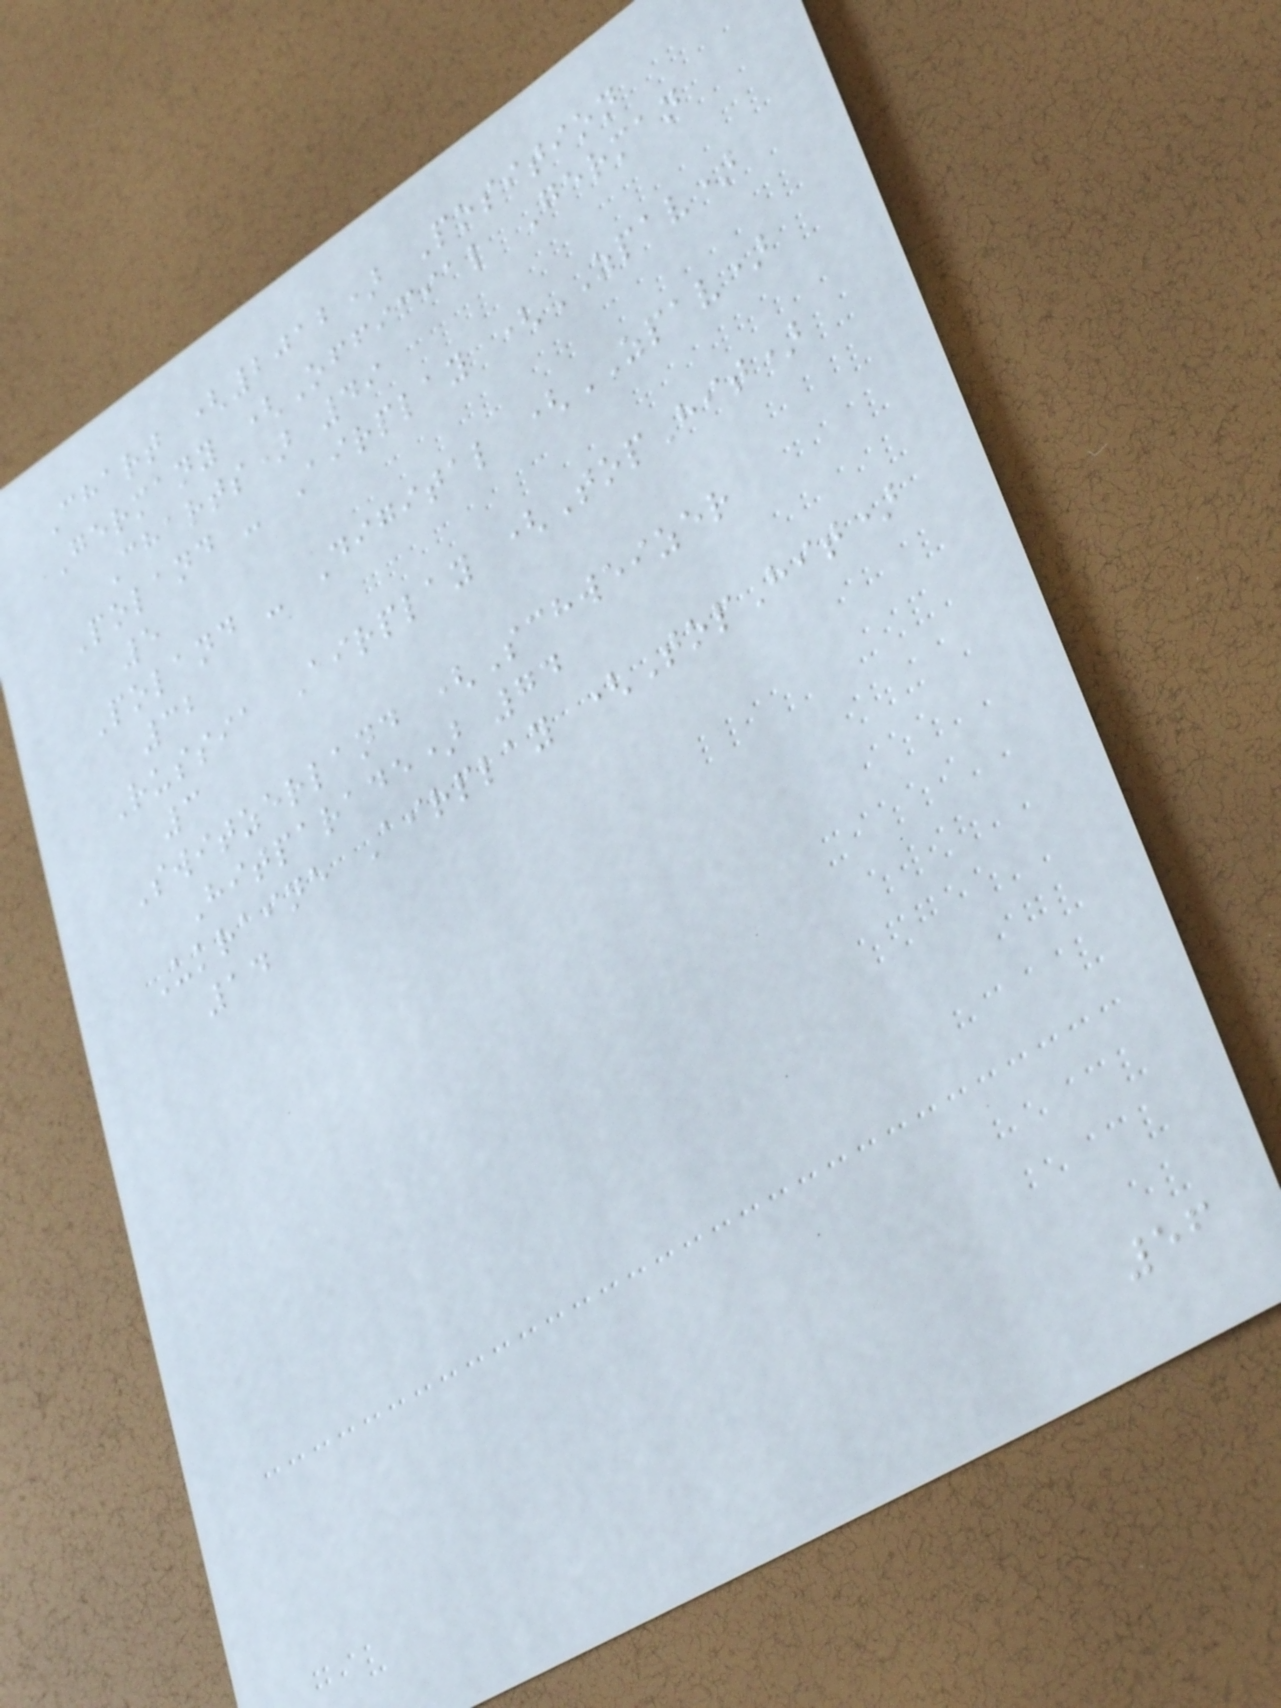Chart (2012) Position
Germany (Official German
Charts) 49
Poland - Airplay (ZPAV)
5
Poland - Digital (ZPAV)
32
Russia Airplay (TopHit)
3
Switzerland (Schweizer
Hitparade) 74
Ukraine Airplay (TopHit)
14
56
